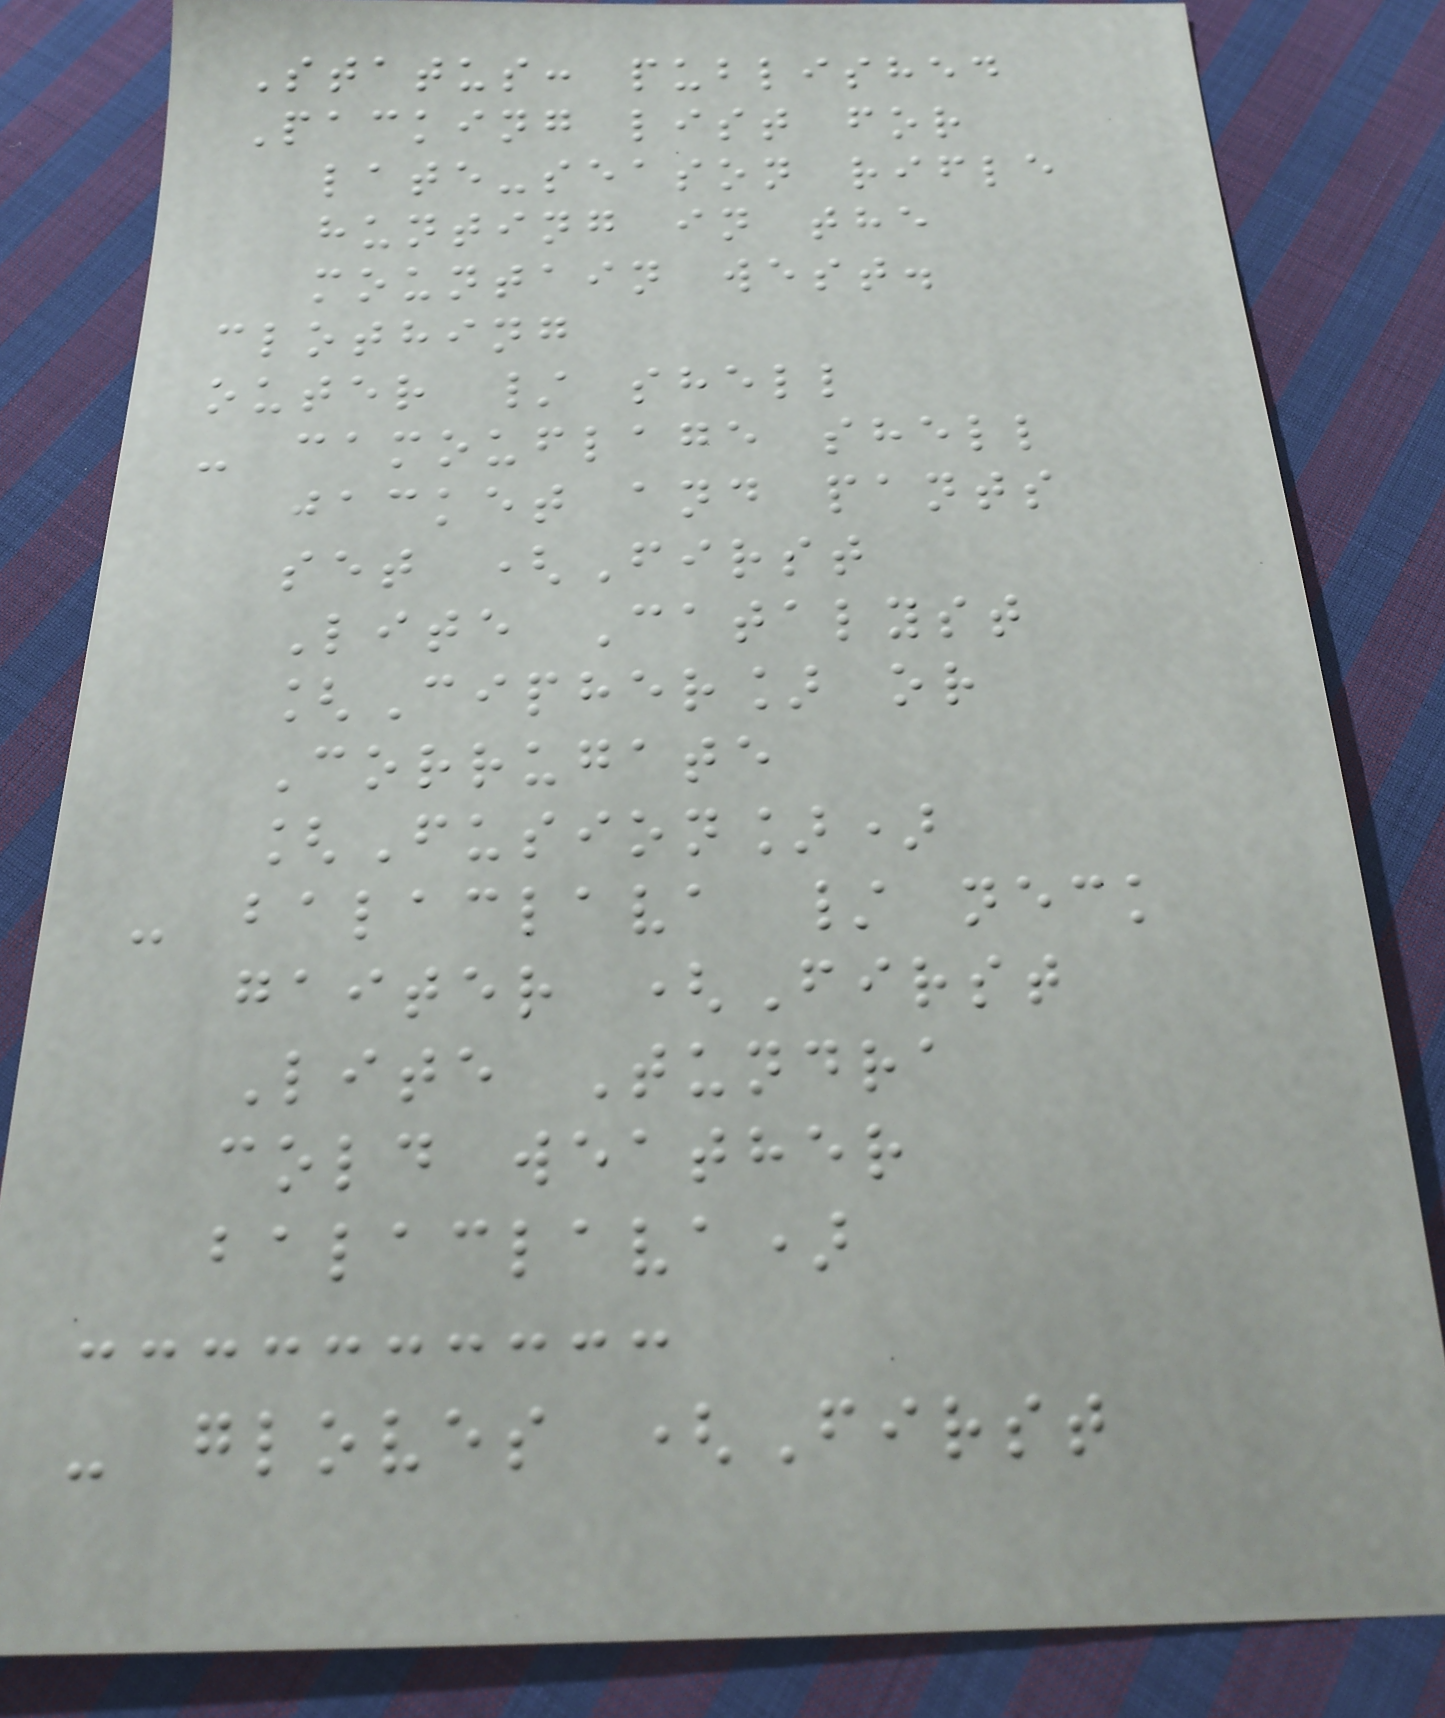Status: published
Packing list for
late-season rifle
hunting in the
mountain west.
clothing
outer / shell
- camouflage shell
jacket and pants
set (First
Lite Catalyst
[Cipher] or
Corrugate
[Fusion])
- balaclava / neck
gaiter (First
Lite Tundra
cold weather
balaclava)
- gloves (First
